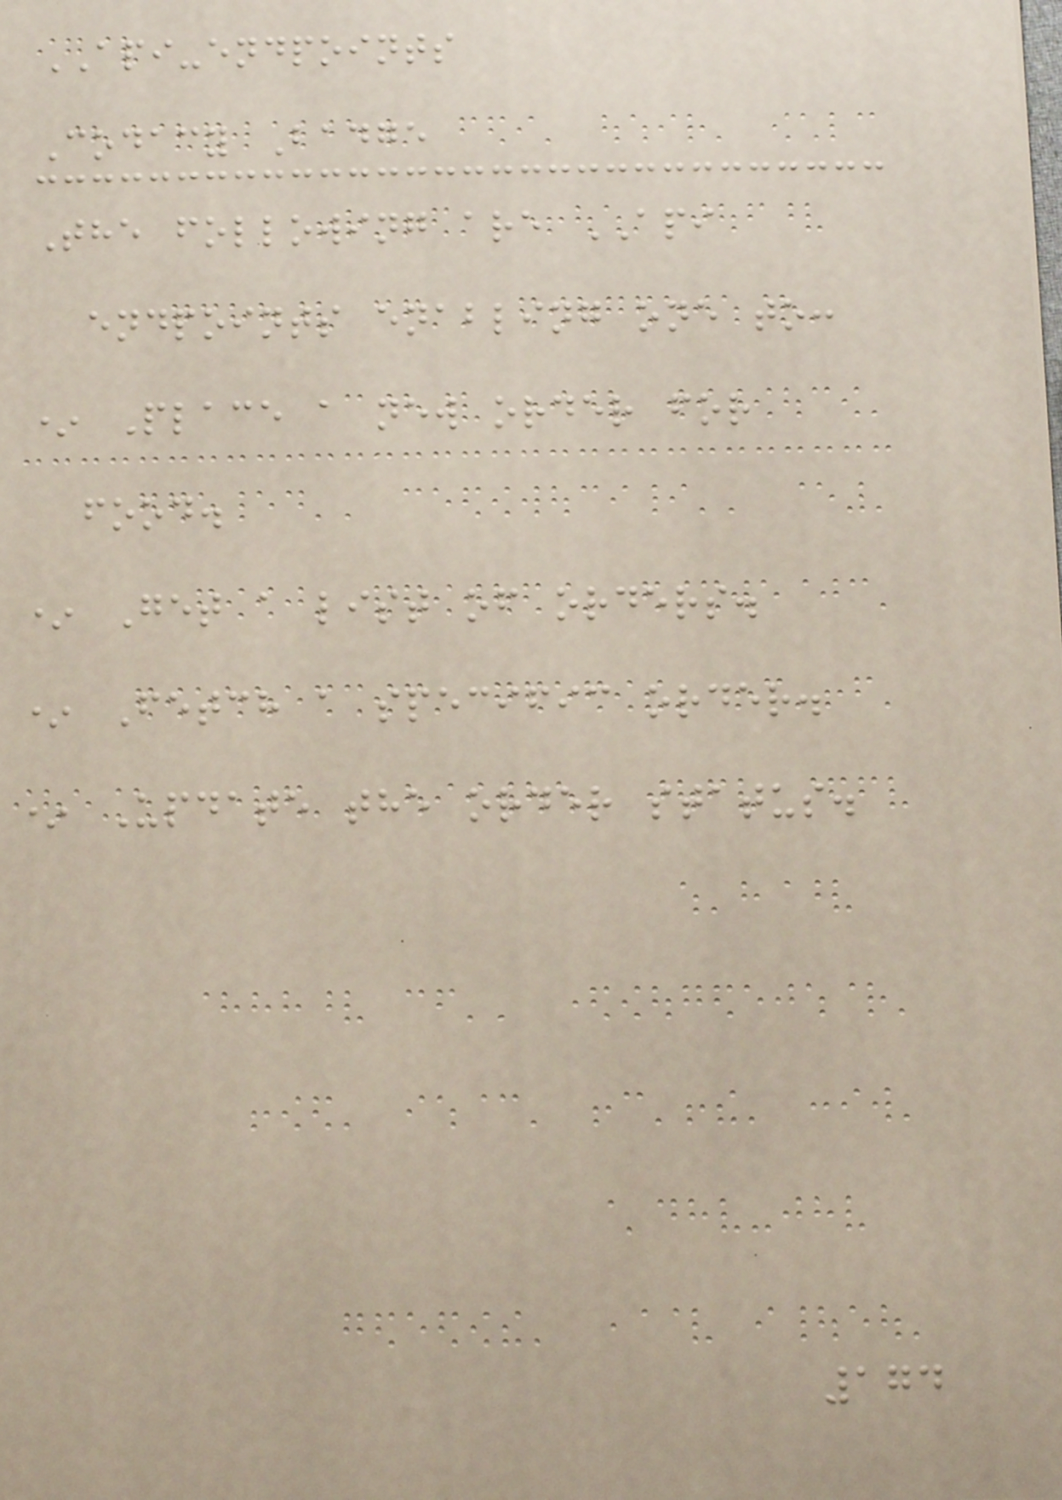API-endpoints
Codacy Badge
The following are API
endpoints enabling one to:
* Place a new order for
food.
* Get a list of orders.
* Fetch a specific order.
* Update the order status.
174
